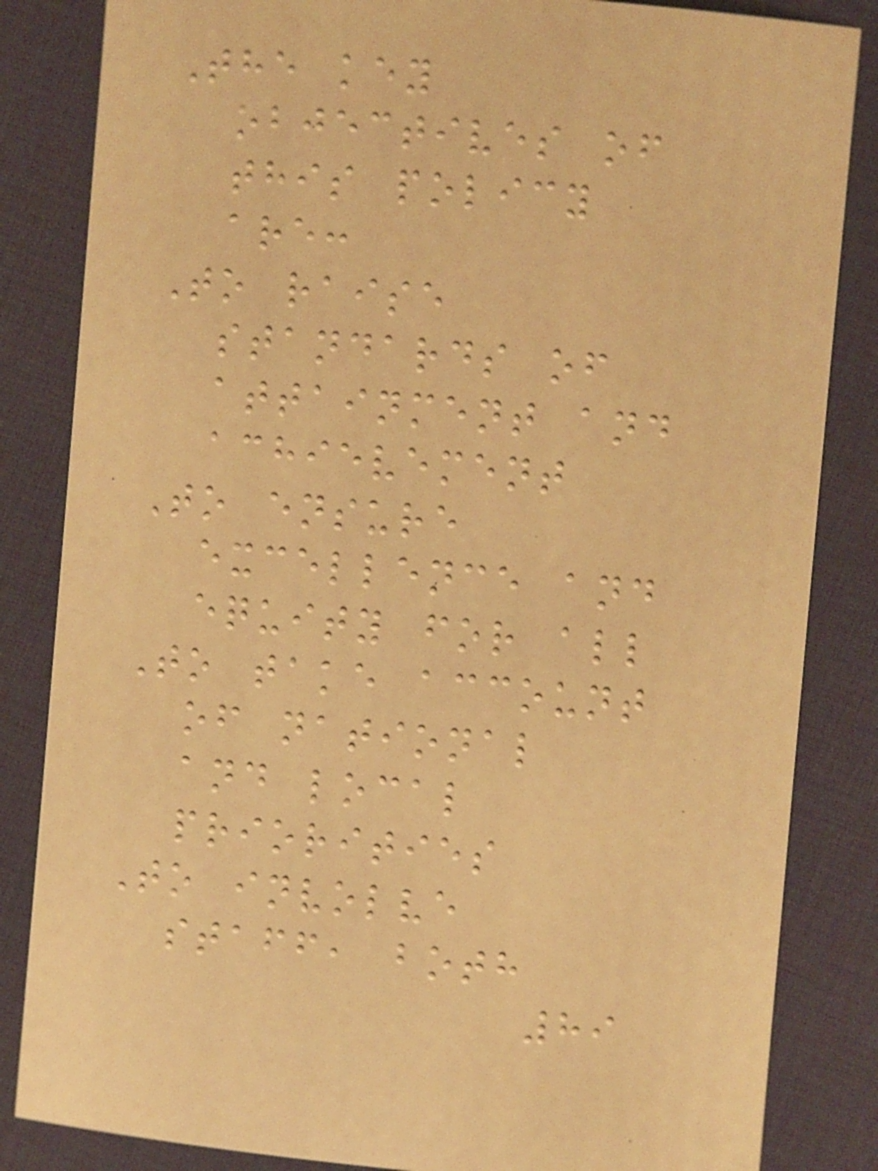The key
objectives of
this policy
are:
To raise
standards of
attainment and
achievement
To ensure
excellence and
equity for all
To take account
of national
and local
priorities
To involve
staff, both
89
